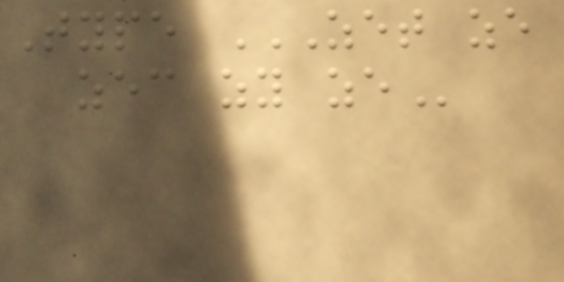Type ZET ZE
ZEC ZY ZE
